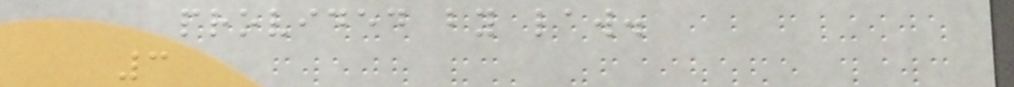provided by law.
3
